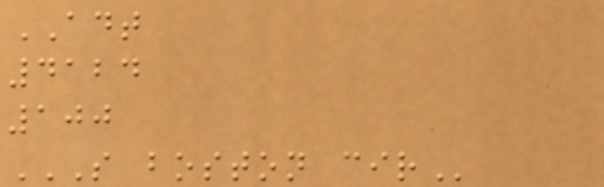ADT
4124
100
S BOSTON CIR
